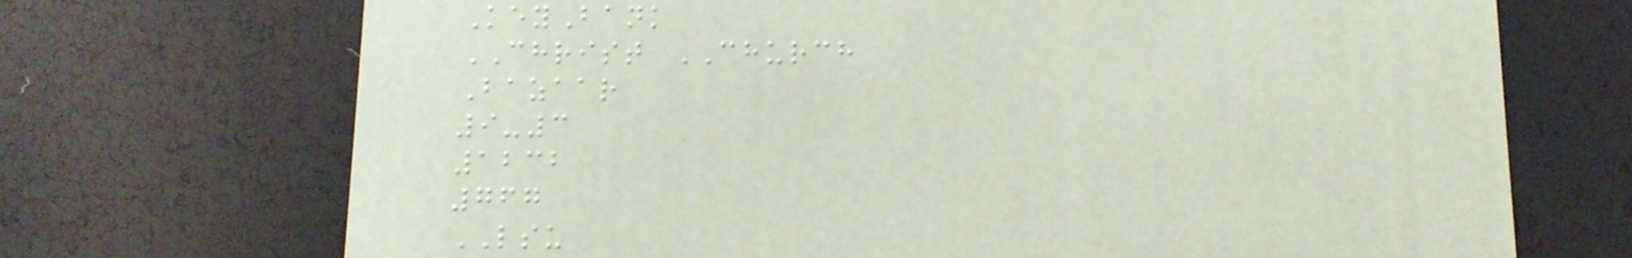KeyBank
CHRIST CHURCH
Bazaar
9-3
1232
767
LSU
